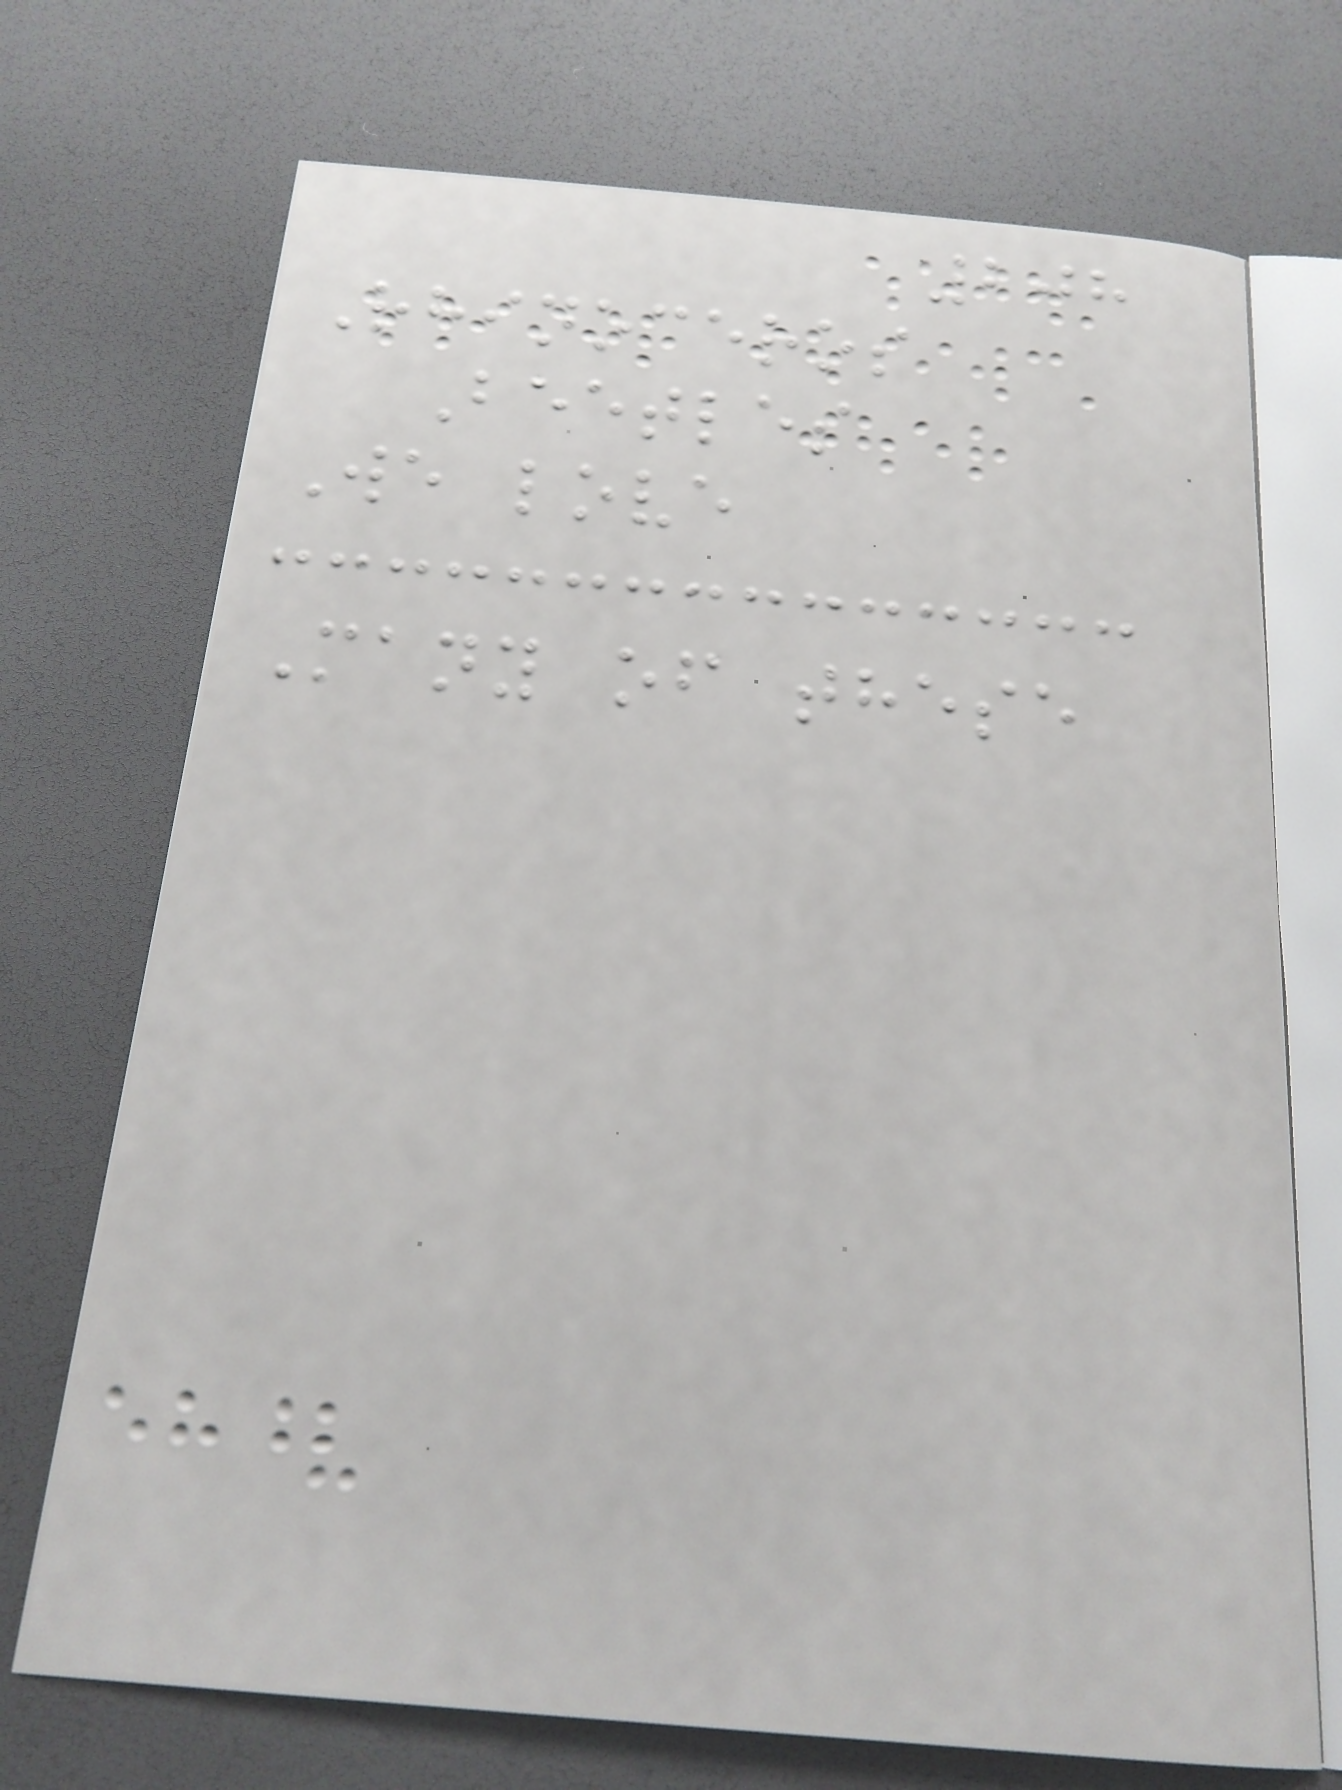208
Rhinoceros
Beetles
We love
Many of these
